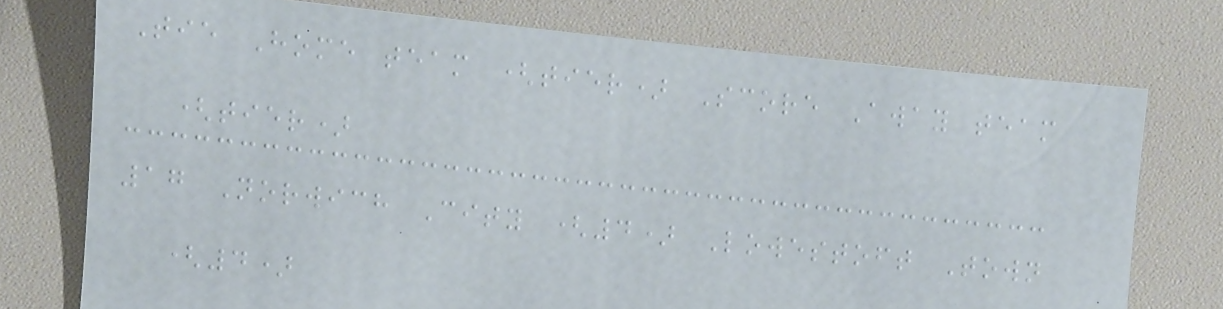Tie Home team (tier) Score Away team
(tier)
17 Norwich City (4) Lowestoft Town
(4)
